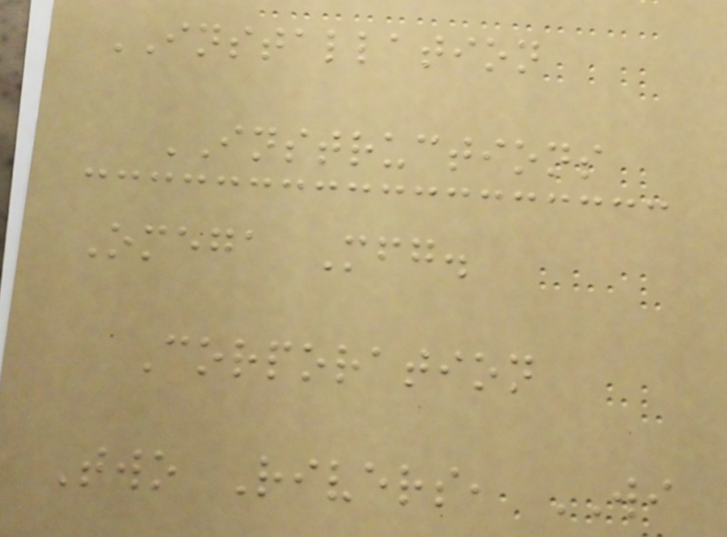INSTALLATION
INSTRUCTIONS
Omega Mfg.
Corporation
Two Rivers, WI
